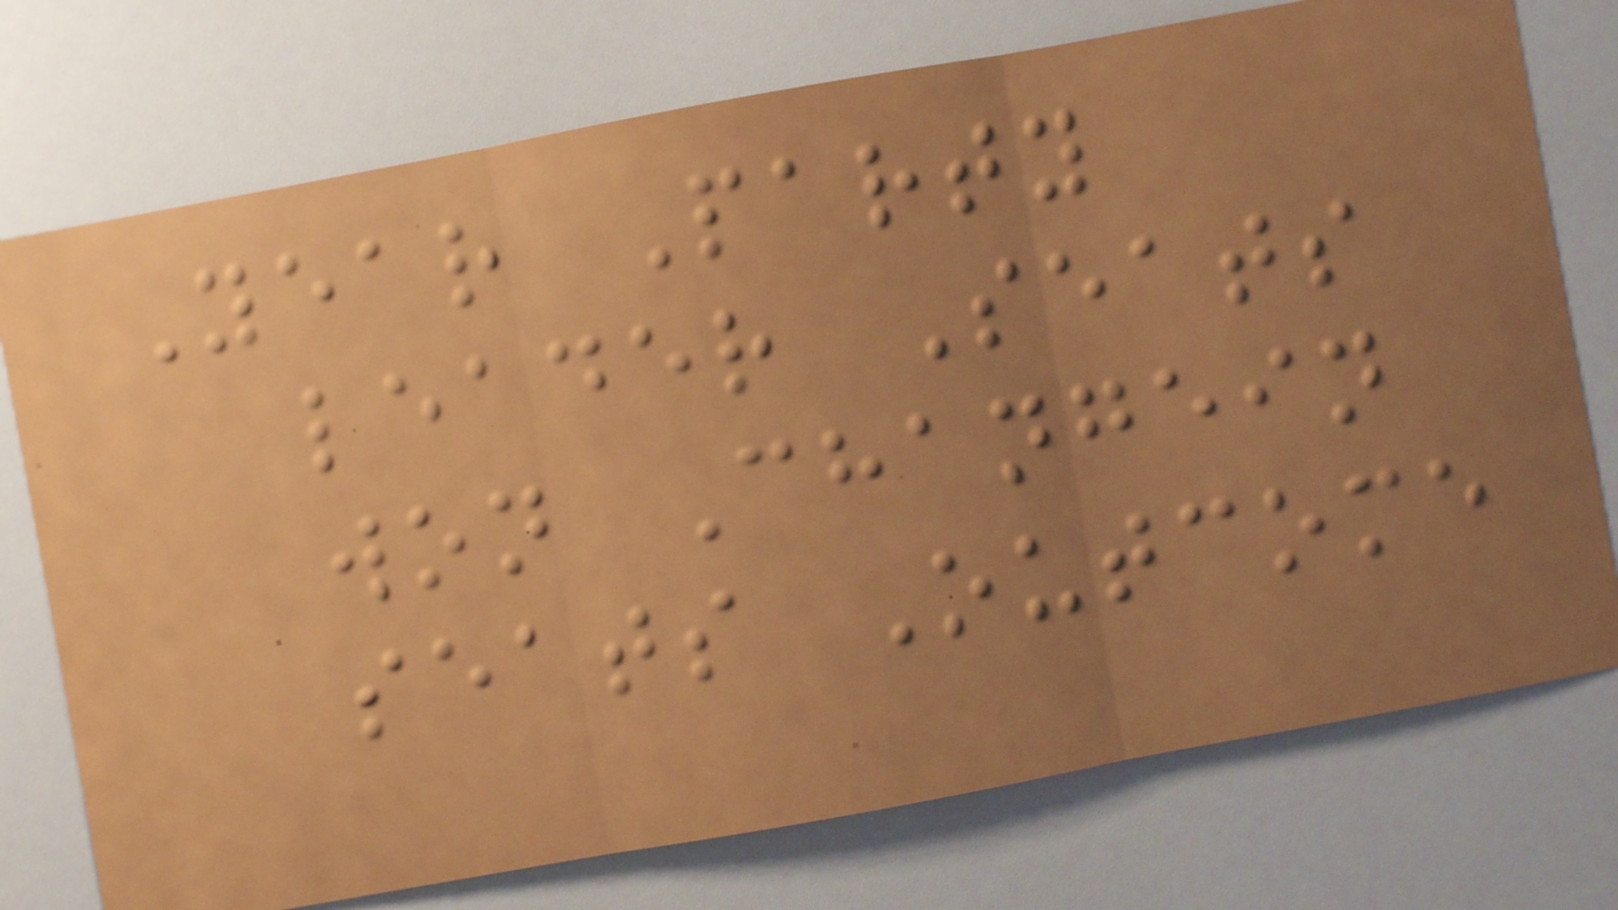Year Party
leader Seats
won Changein
seats Outcome
